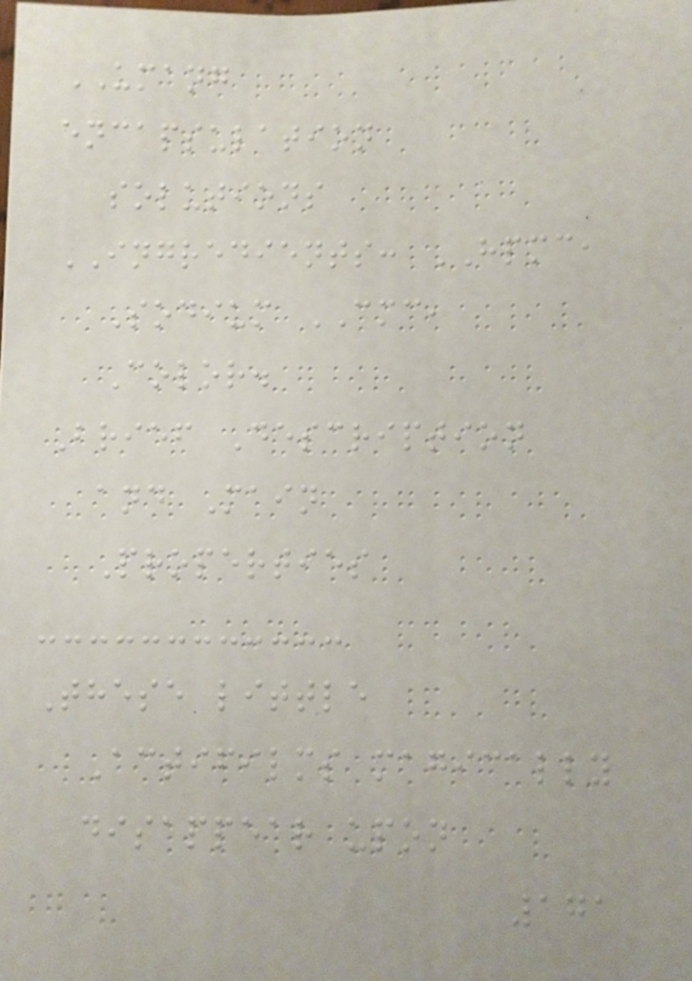UMANG
encapsulation
solutions
INGREDIENTS: HPMC,
Sodium CMC,
Color.
Brief Description
and Main
Properties
These little
Actifilms magically
disappear upon
171
